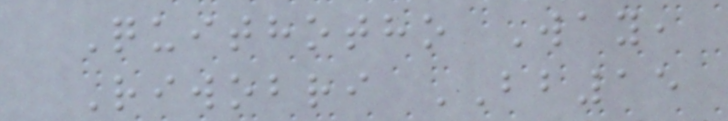Quithotho Way,
Riwobri BB15
